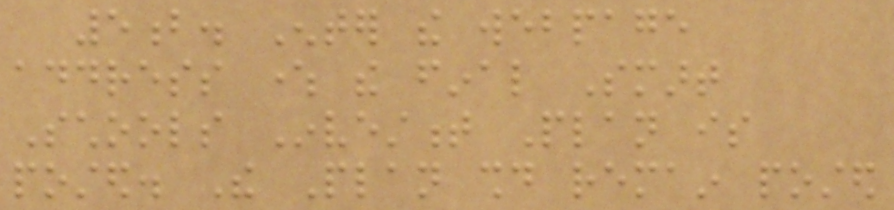5b. Enter the webpage
address where the final Smart
Schools Investment Plan is
posted. The Plan should remain posted
